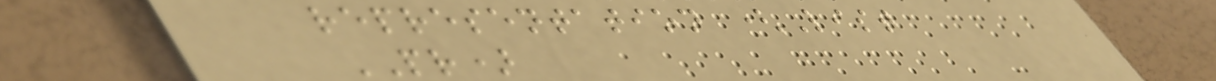representation (List
PR)
